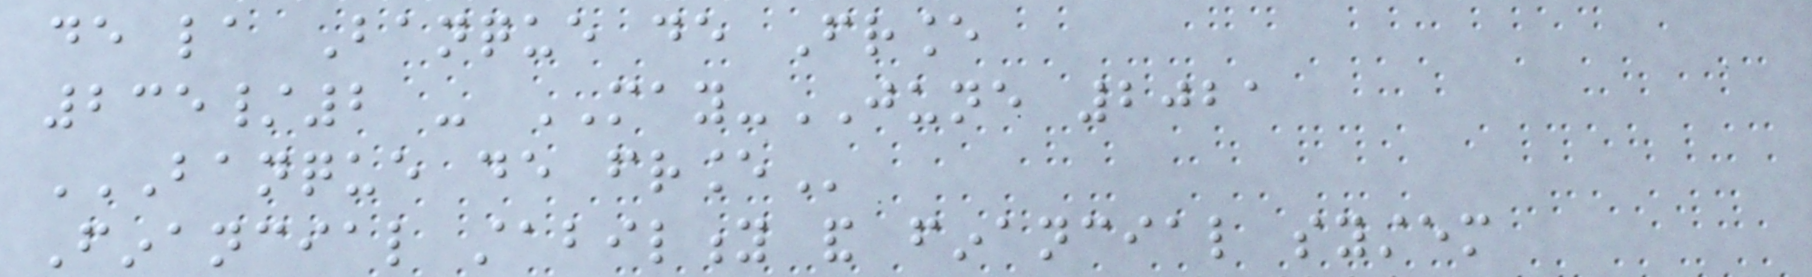de la Banque de France
235/2 - MAY-JUNE 2021
BANQUE DE FRANCE
Financial stability and financial system
